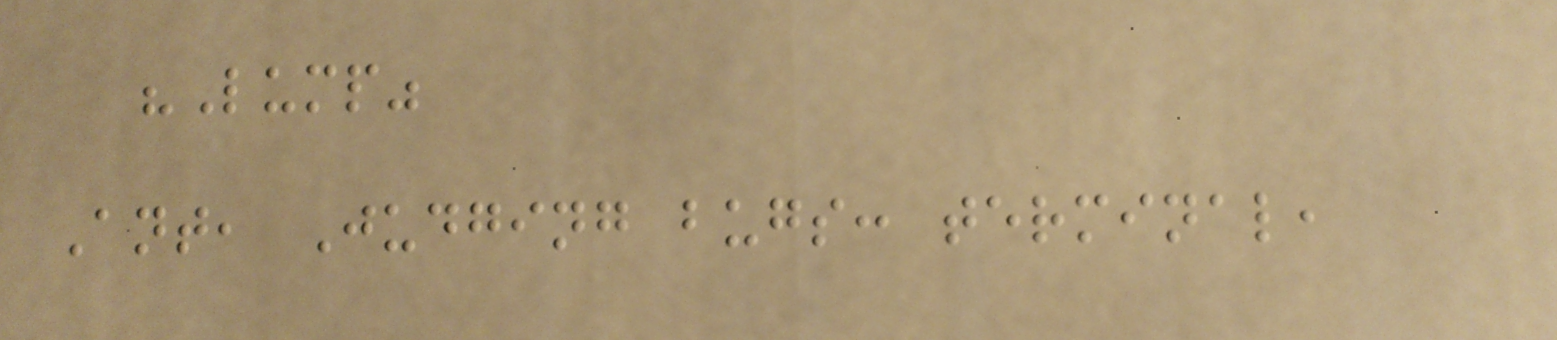"Lump"
Ant, Judging bugs: terminal,
